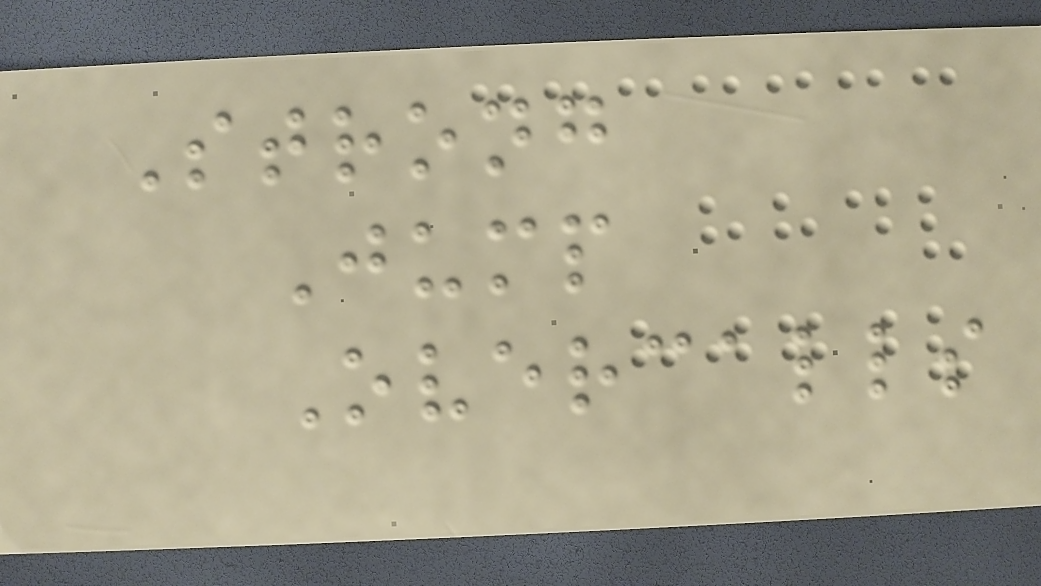Strong
Jump
Overcalls
